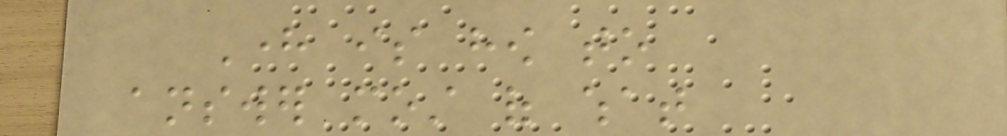Here is how to
answer most of what
